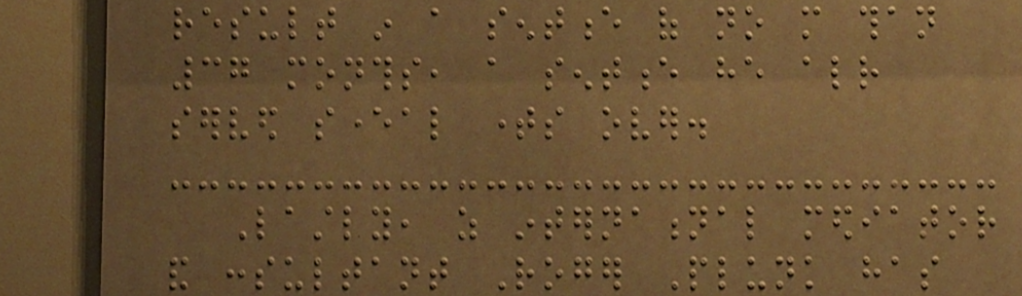result in a sentence of no more than
37 months, a sentence he already
served several times over.
Lastly, as international mediator
and consultant Roger Plunk has
